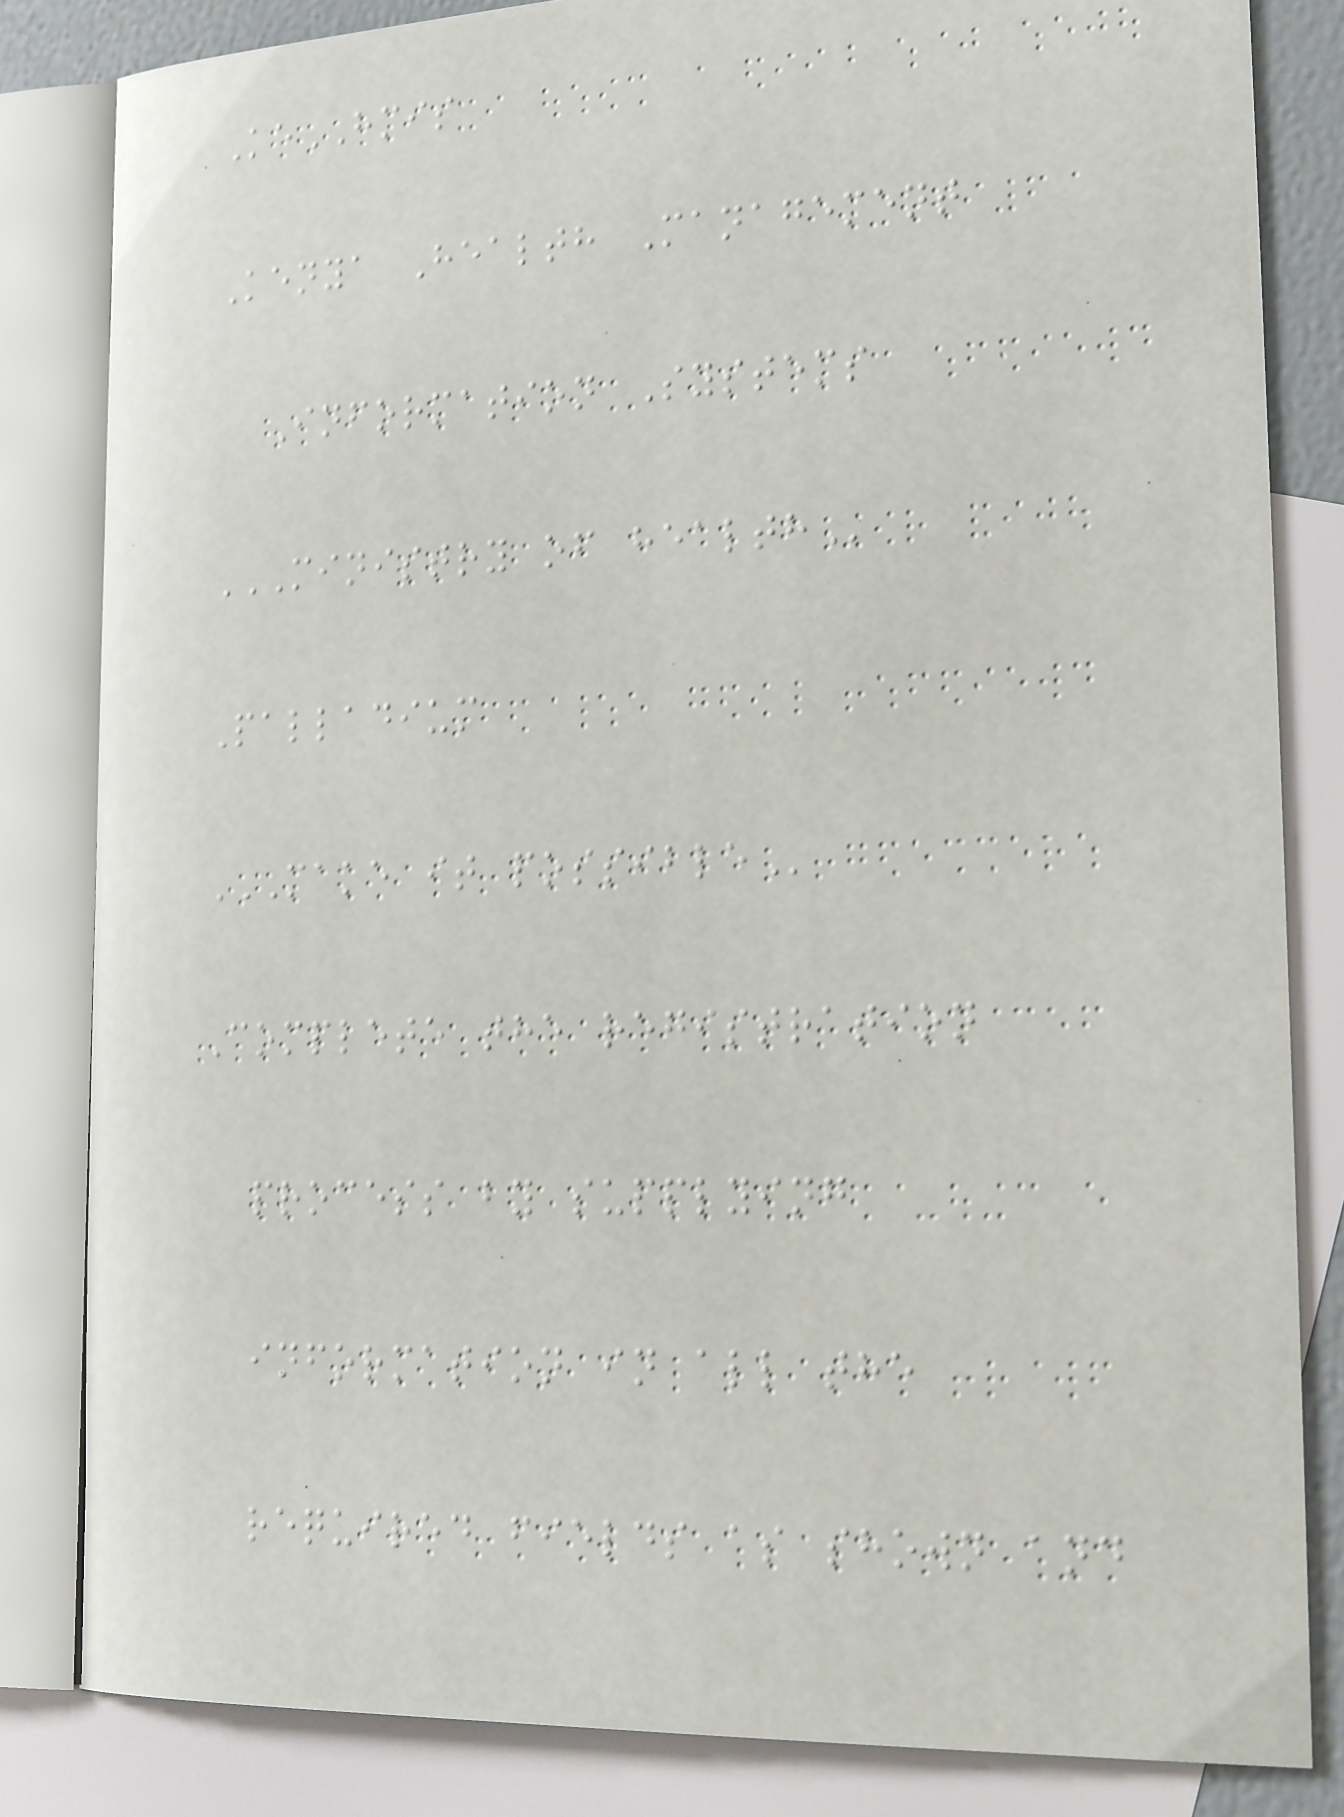KeHMIS
Kenya Health Management
Information Systems
MINISTRY OF HEALTH
Palladium
MAKE IT POSSIBLE
Complete the registration
process by supplying
information in all the
required fields as shown and
